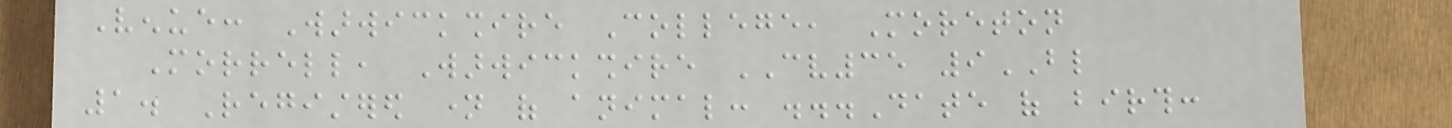Venue: Warwickshire College, Moreton
Morrell, Warwickshire CV35 9BL
1. Registered name of animal: ...Date of birth:
